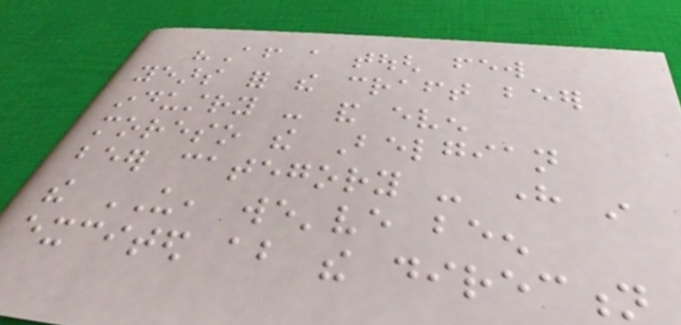"After a tough few
years for the craft beer
industry - and even
moreso the Belgian
beer category - here in
the US, we've been
excited about the direction
